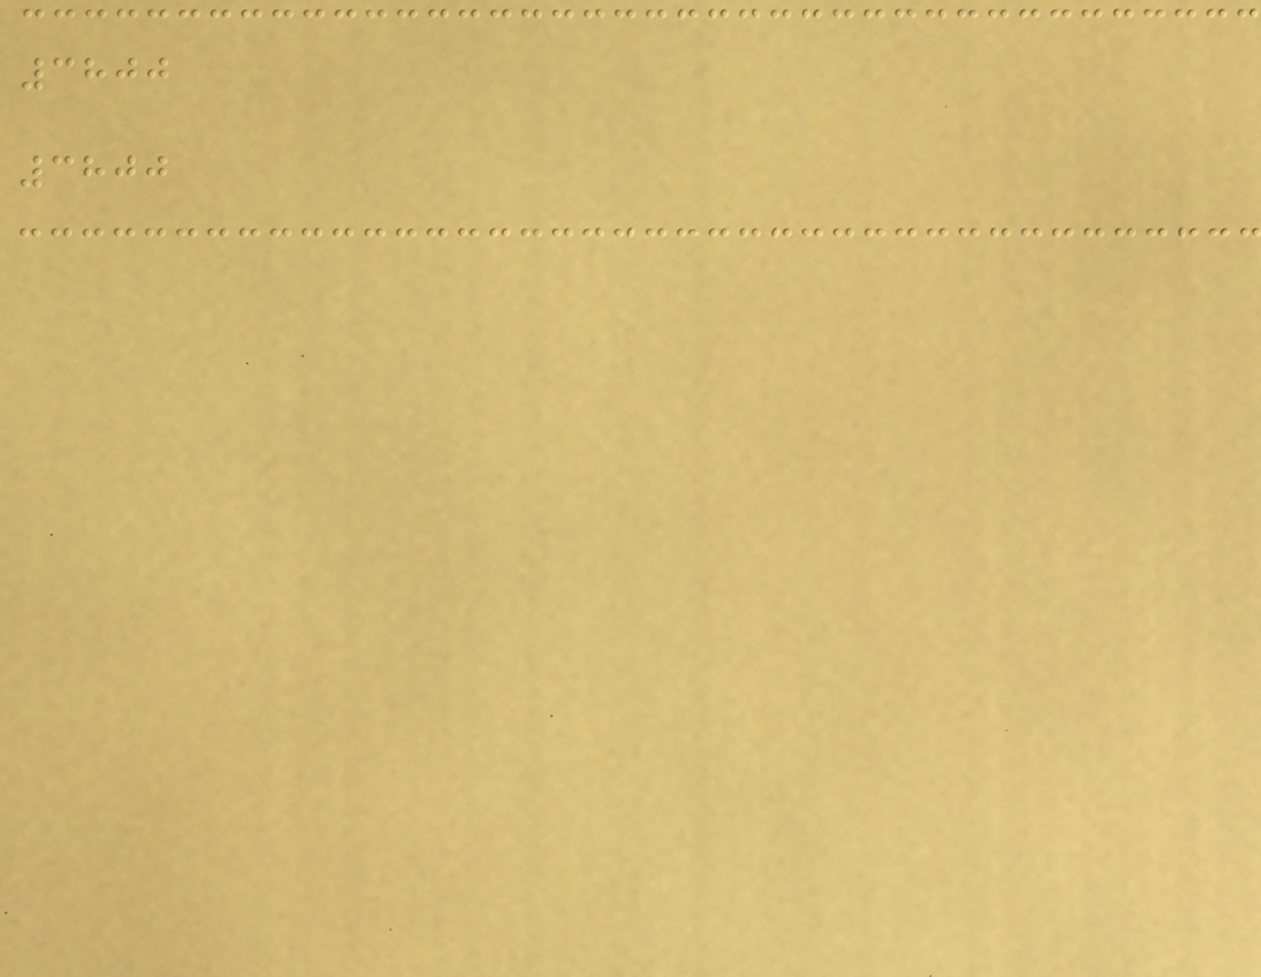3800
3800
